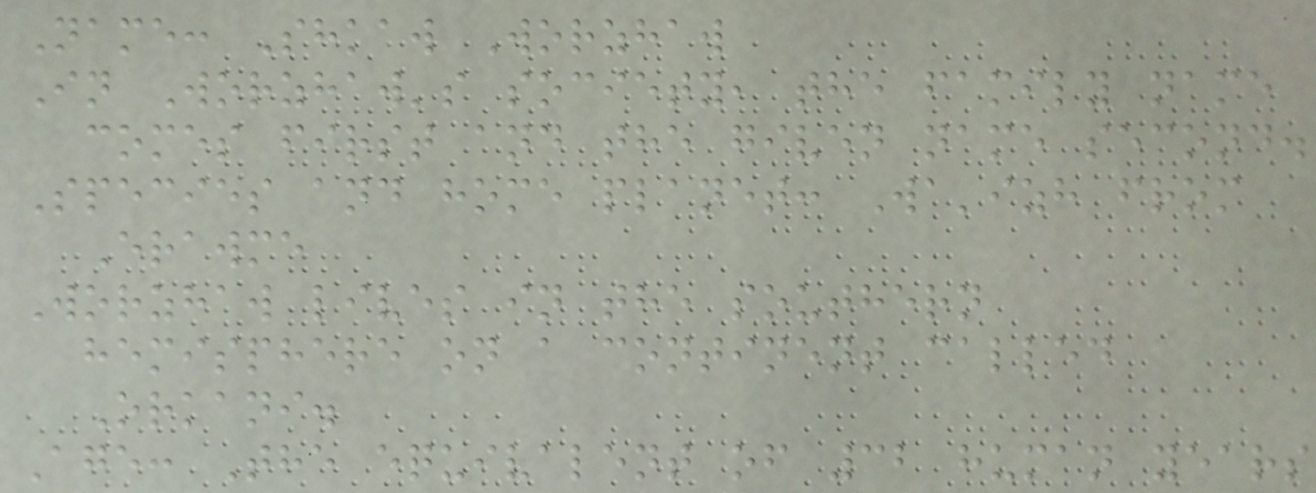Name: Shkaw Worzhaw
In Worzhaw's society, the family name
comes first and the given name second.
Species and home planet: Wa'izh from
Erawme
Worzhaw lives in the southern
hemisphere on a continent called
Orkani.
Age: The equivalent of 32 human years
